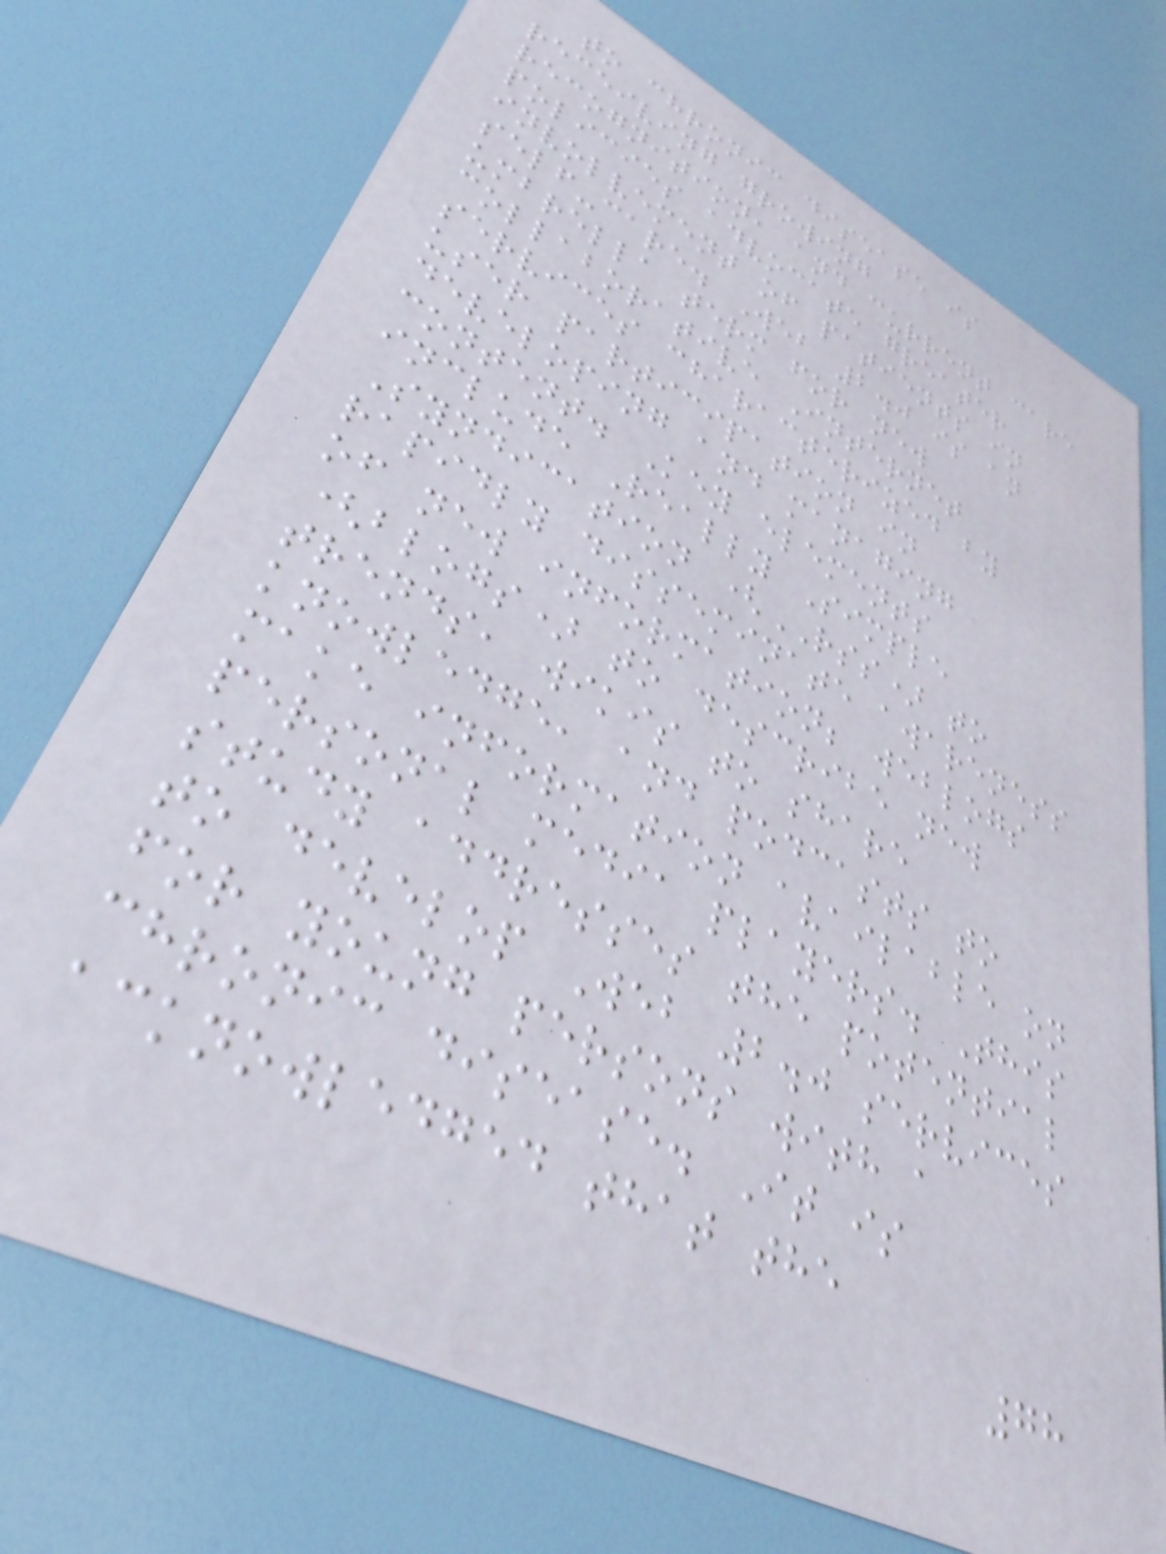to chronic disease is
receiving growing
recognition, and current care
policies advocate greater
involvement of patients in
self-care. Web 2.0 is an
umbrella term for new
collaborative Internet
services characterized by
user participation in
developing and managing
content. Key elements
include Really Simple
Syndication (RSS) to
rapidly disseminate awareness
of new information; weblogs
(blogs) to describe new
trends, wikis to share
knowledge, and podcasts to
make information available on
personal media players. This
study addresses the potential
to develop Web 2.0 services
for young persons with a
chronic disease. It is
acknowledged that the
78
